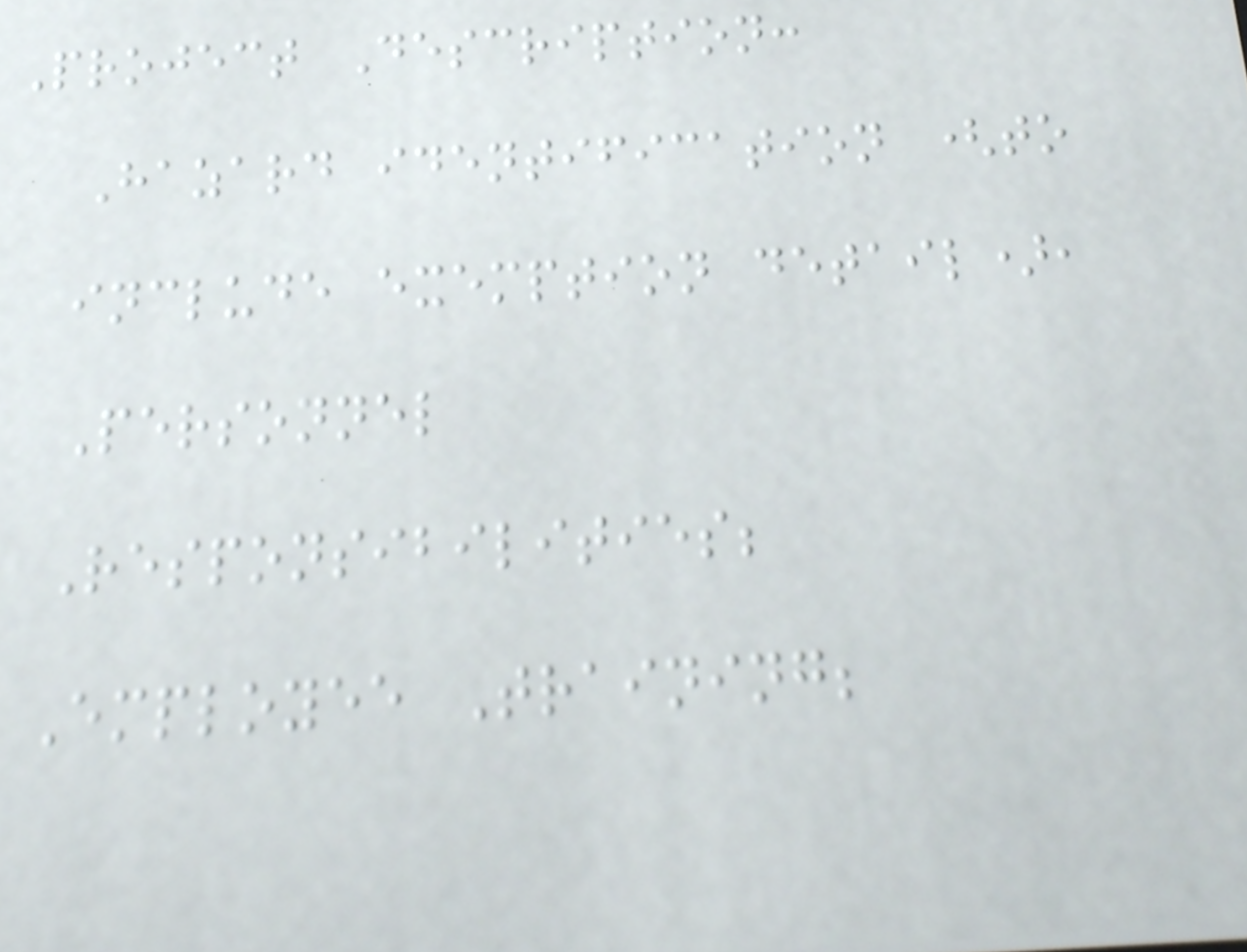Project Description:
Hazard identification (to
include exemption detail),
Personnel
Responsibilities;
Employee Training;
